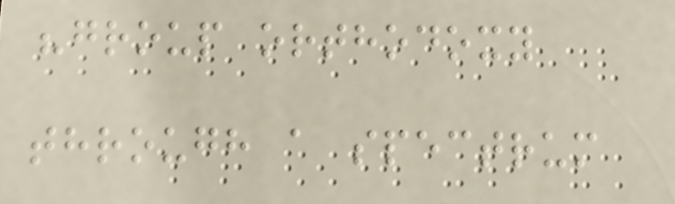"group orthodoxy
through a spectrum
